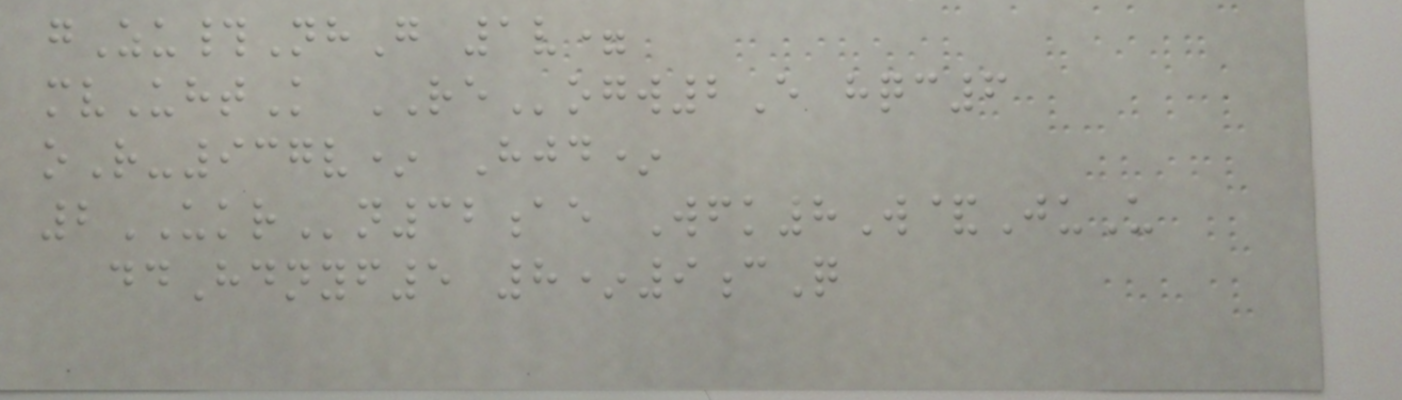gZu#NhG 1v=
mvUhtK REogw2E hqc6
oR-937v* Hjd*
2UKRn32ae Wfk8W&JuU
ddHdnyf5 8*9cQ
